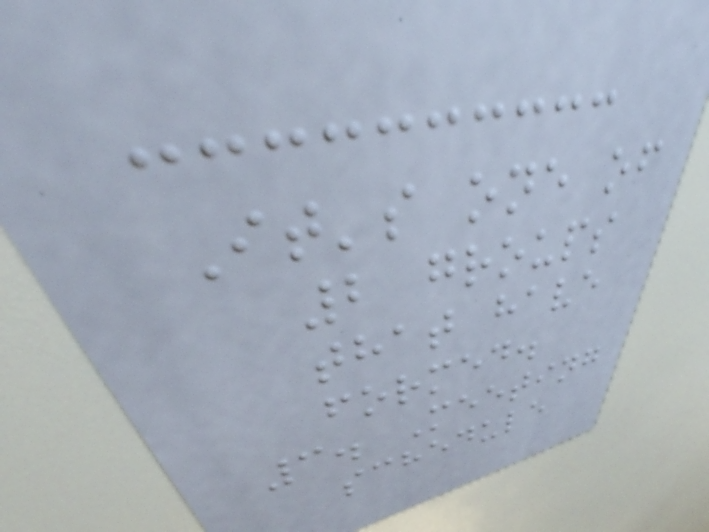It's one of
2 groups
that have
formed.
3. Meeting
schedule
